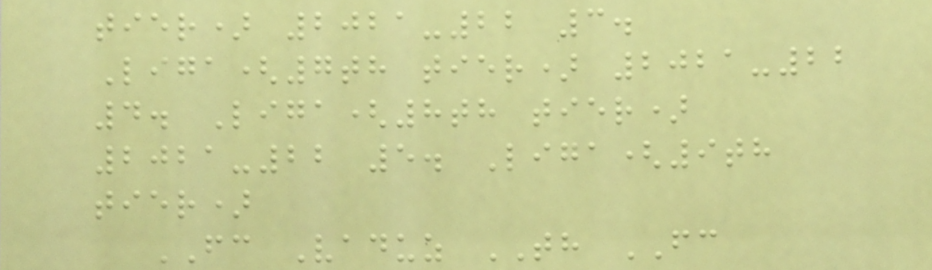tier) 2021-22 3.
Liga(7th tier) 2021-22
4. Liga(8th tier)
2021-22 5. Liga(9th
tier)
FC Vaduz TH FC
